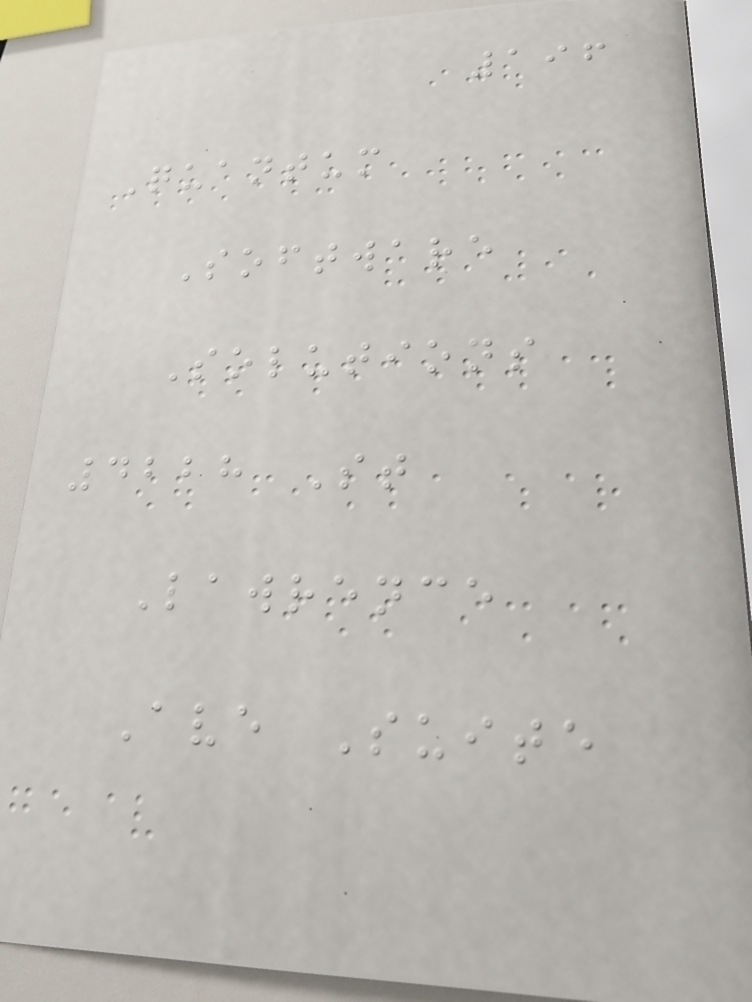196
Quantum
Software
Solutions
4228 St
Lawrence
Ave Suite
